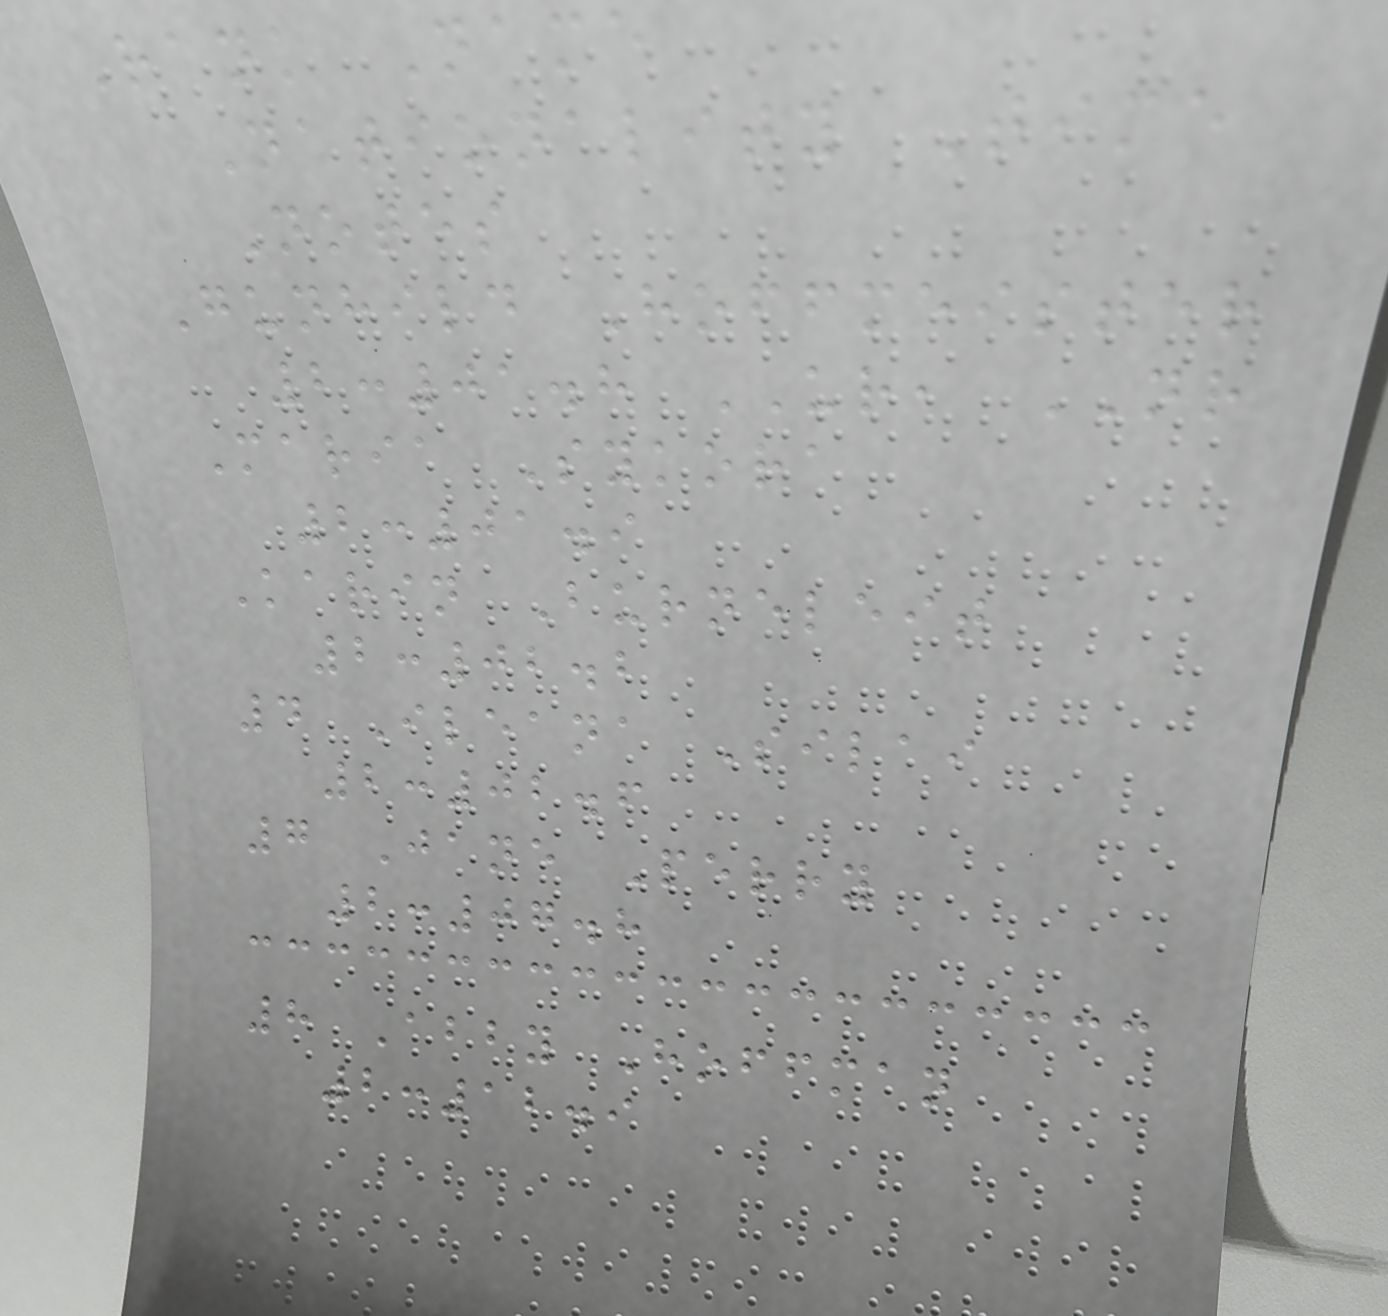Rank Name
Nationality Time
Notes
Gunhild Hoffmeister
2:01.8 UR, NR
Maria Sykora
2:01.9
Karin Burneleit
2:02.2
4 Ileana Silai
2:02.6
7 Jane Perry
2:07.8
8 Abby Hoffman
2:12.9
